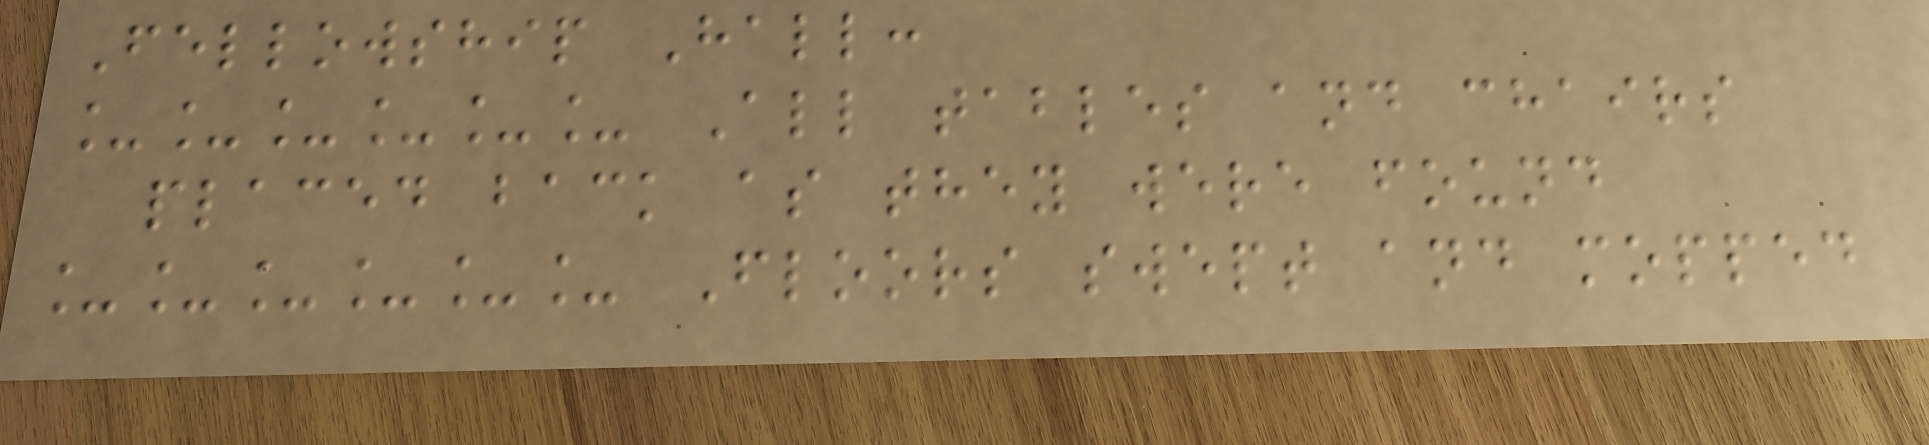Fellowship Hall:
______ All tables and chairs
placed back as they were found
______ Floors swept and mopped
